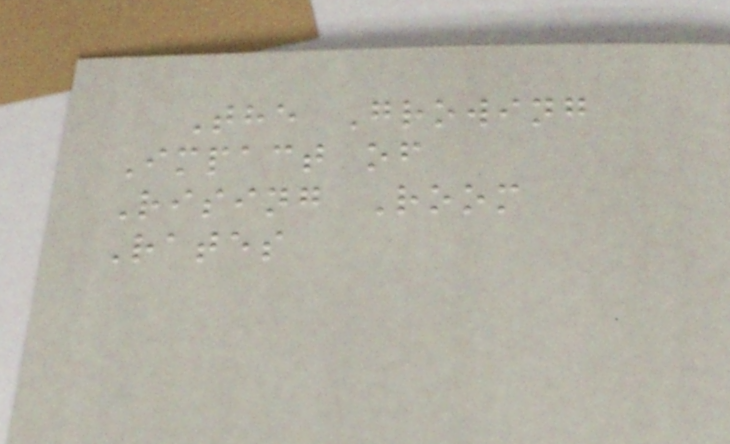The Growing
Impact of
Rising Room
Rates
